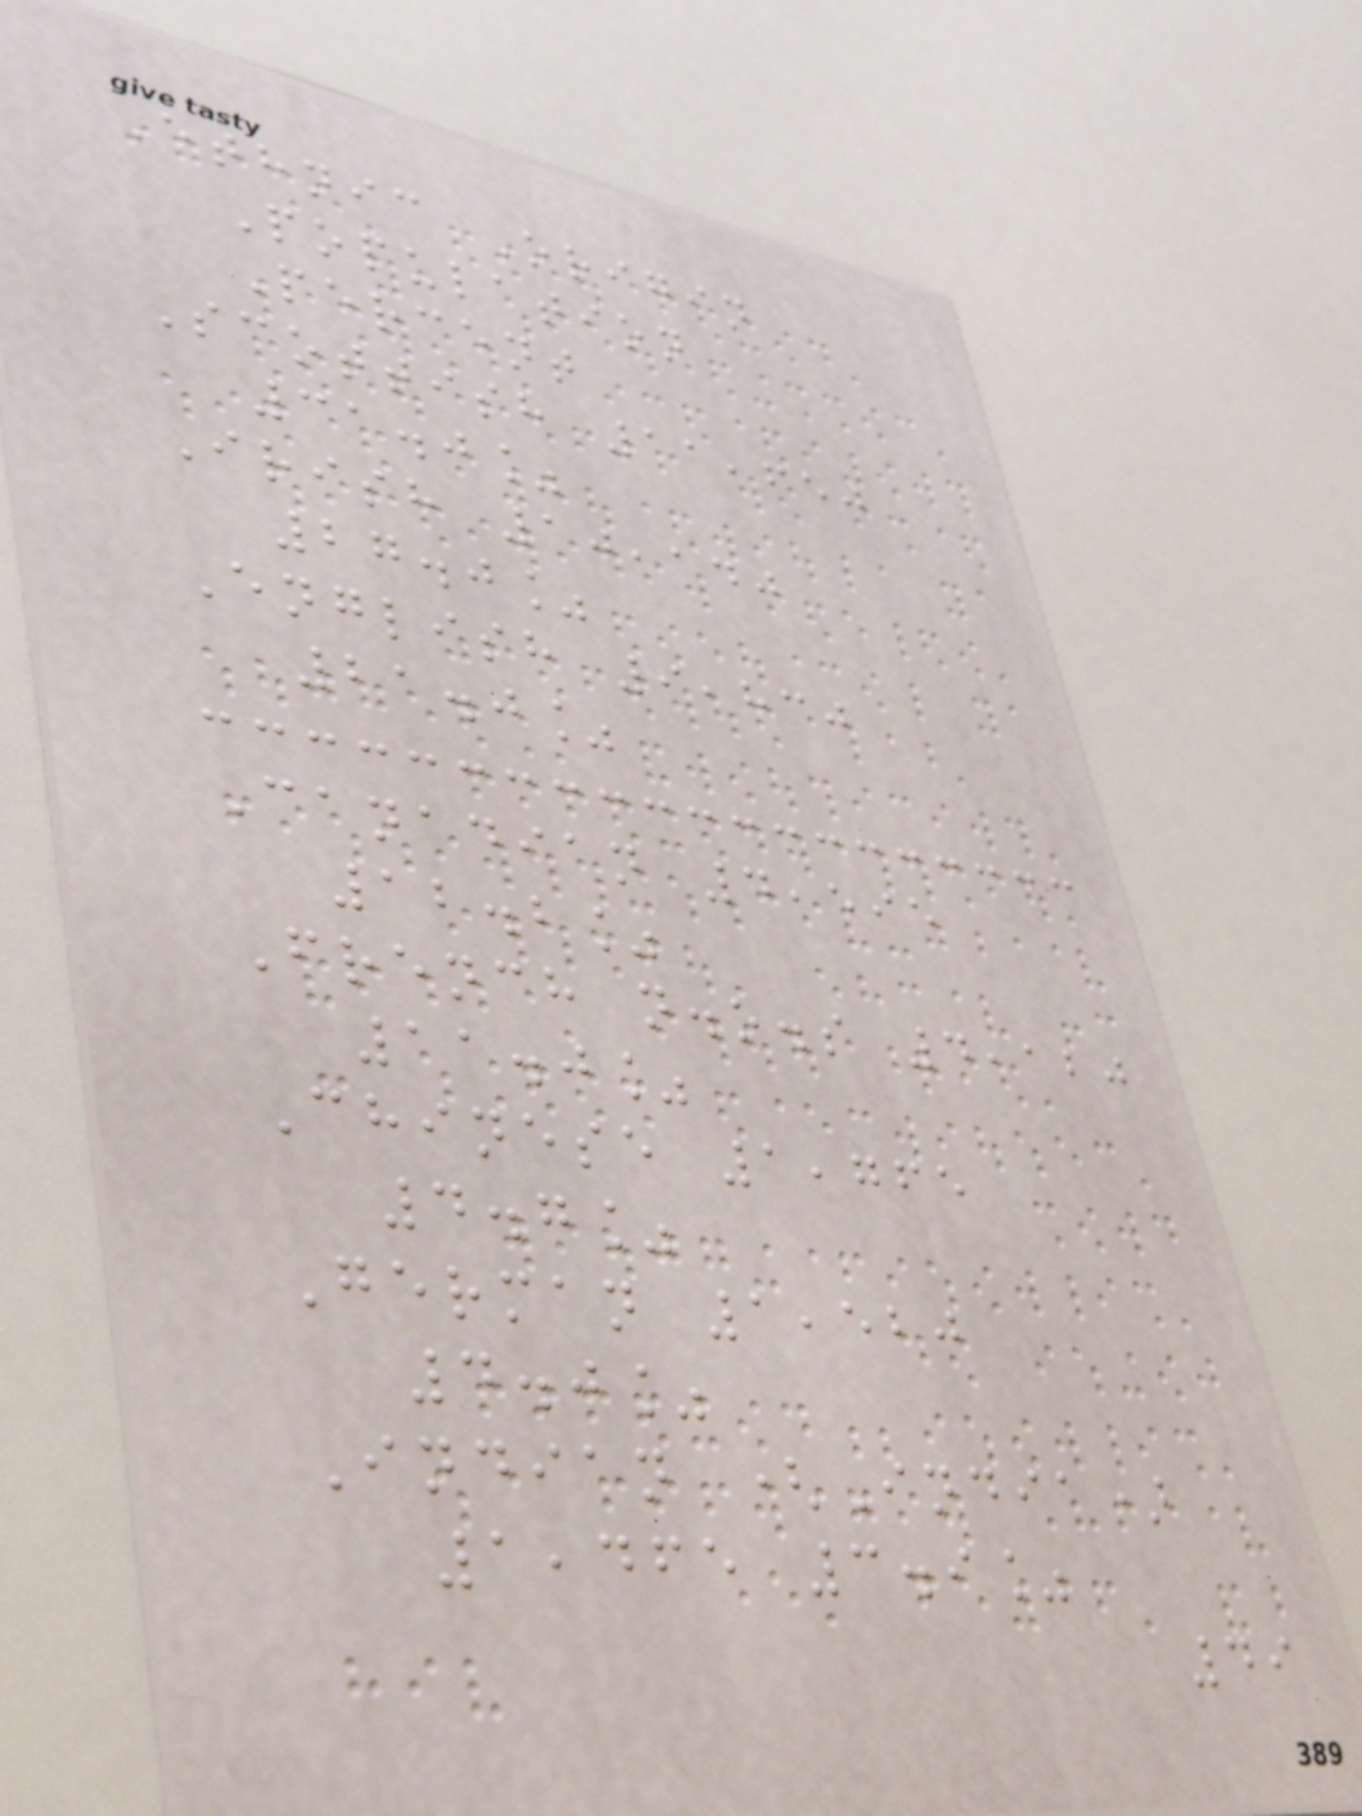Ethnic Origin
Population
Percent
Scottish 11,650
31.0%
Irish 10,140
27.0%
English 9,830
21.0%
Canadian 4,595
12.2%
French n.o.s 4,120
11.0%
Chinese 1,765
4.7%
German 1,520
4.0%
Indian (India)
1,465 3.9%
49
